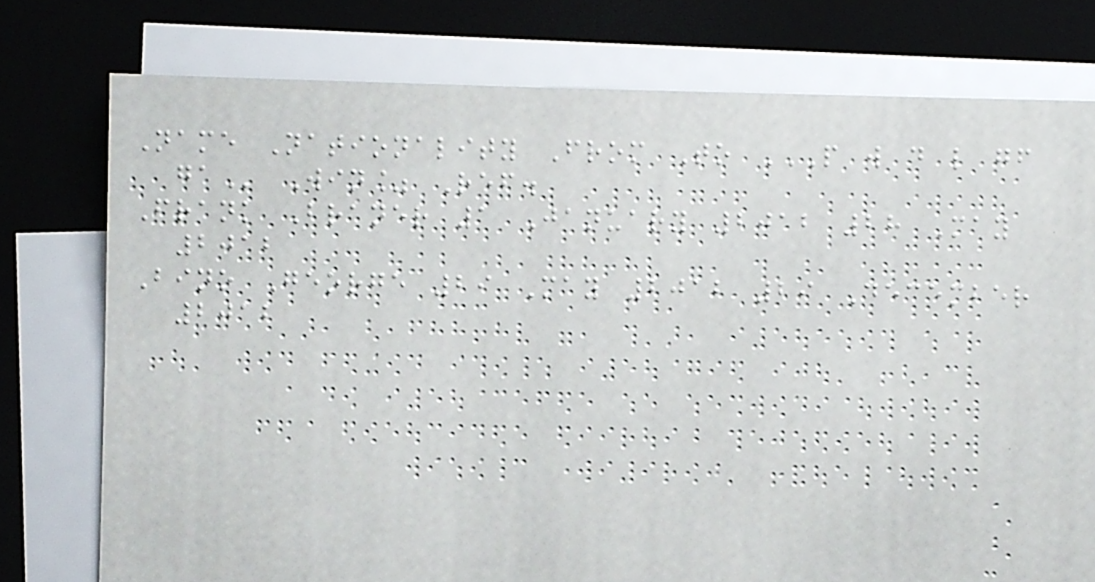Name Nationality From To P W D L GF
GA Win% Ref.
Frank Braner 1 January 2012 28 May
2012
Bino George 29 May 2012 29 December
2012
